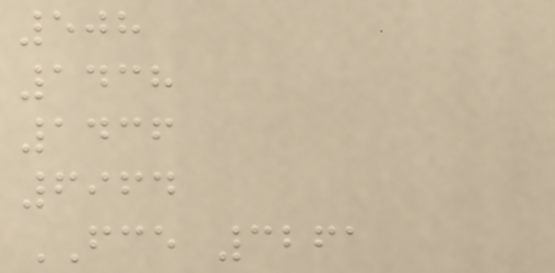508
1438
1436
6964
FCE 3261
